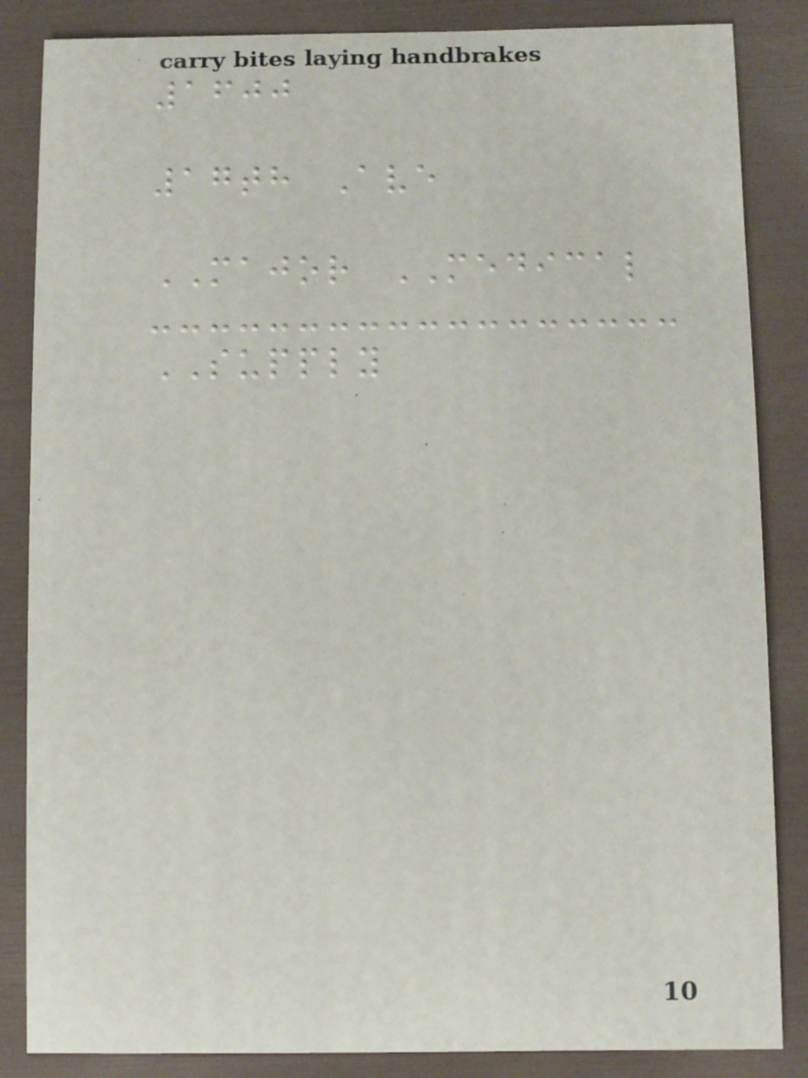1600
17th Ave
MAJOR MEDICAL
SUPPLY
